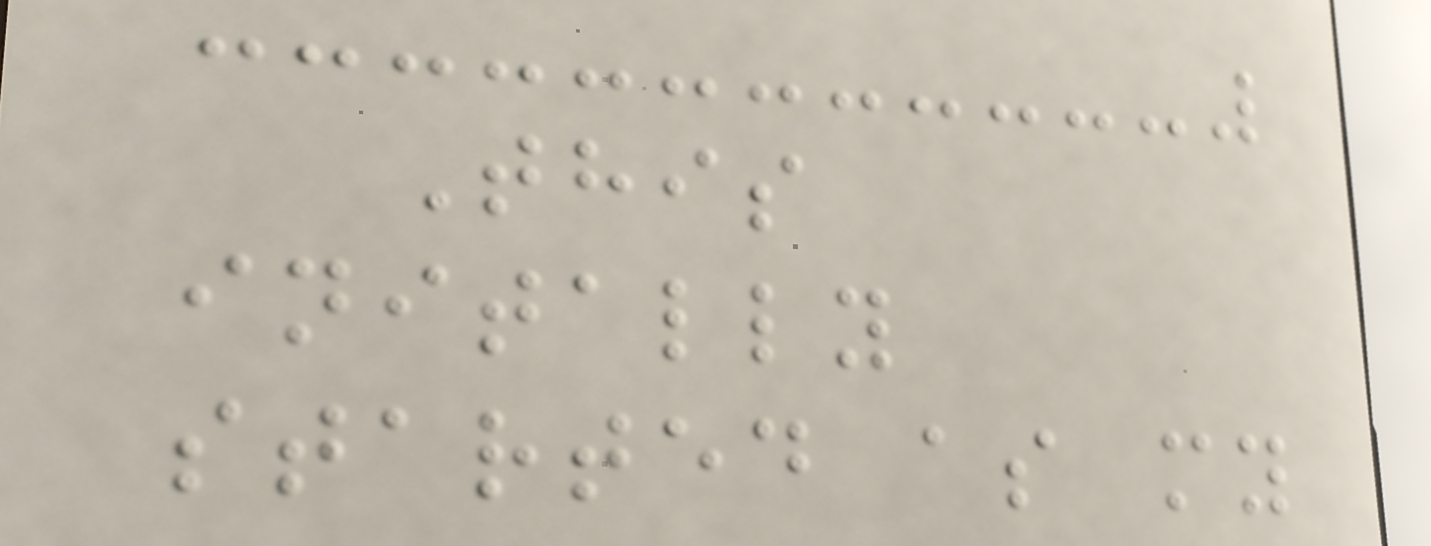This
initally
started as my
